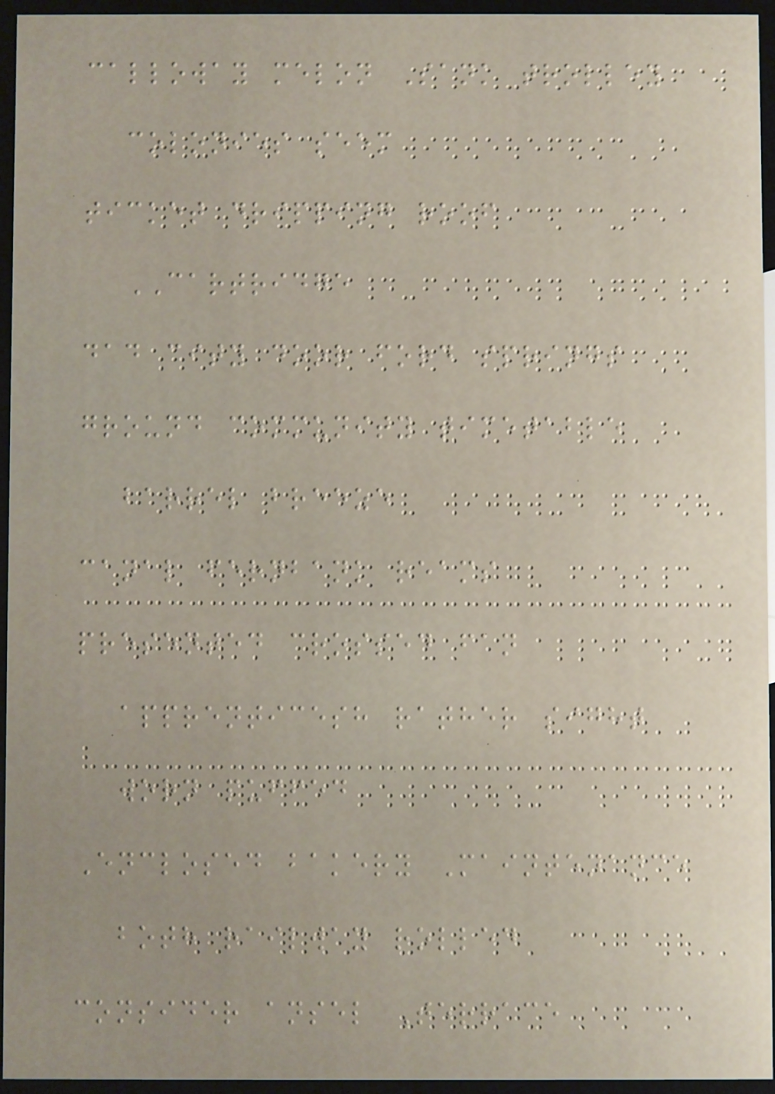calloway melon Sank trolley
colonies seem
ticket dripping roof
CARTRIDGE
dad city door ford springs
ground community timetable
barrel breeze
canal fernbank reams
presented crossed fan
apprenticesh rather sight
worn puffed
Enclosed bakery Maintenance
both railway rolled
consider ansel Terrace
